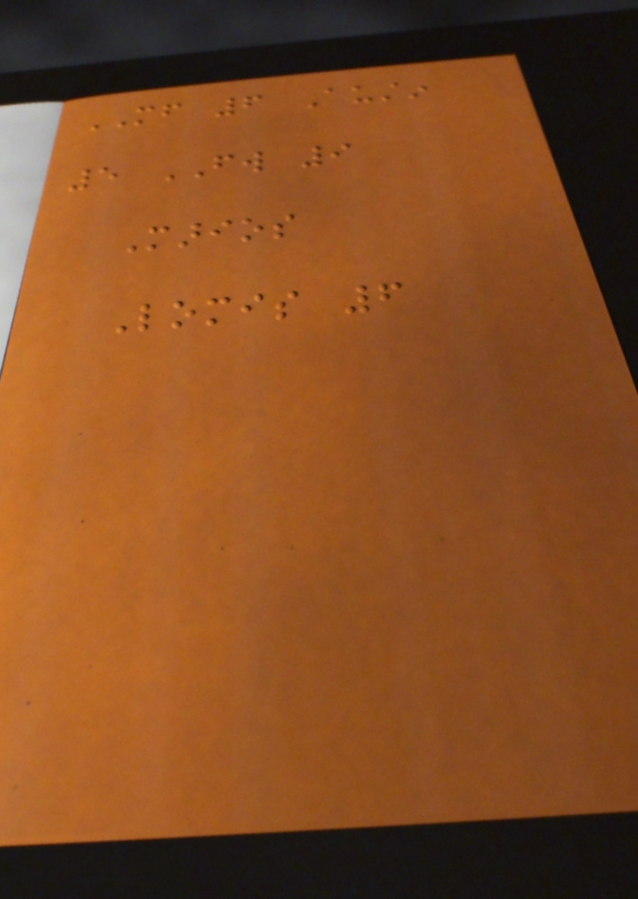MF 6 Austin
5 FW 9
Marios
Lomis 6
